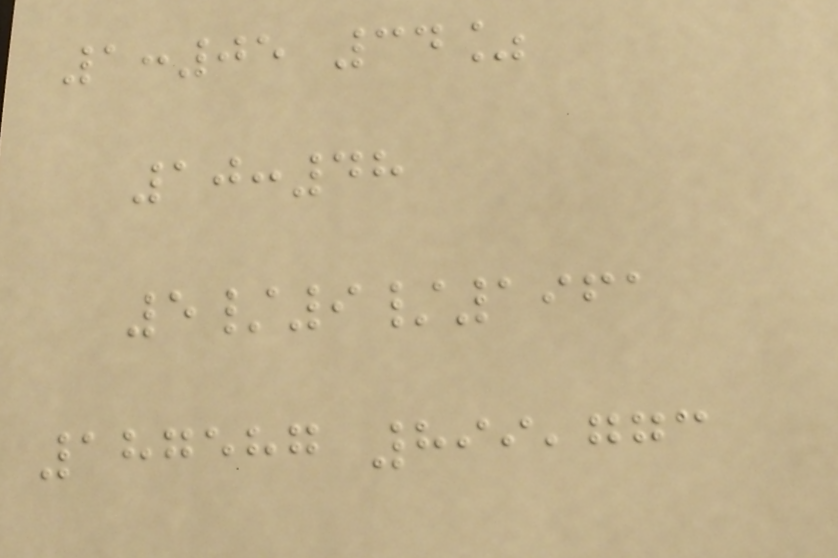1:05 34%
10:48
5/9/1961
187587 899,773
